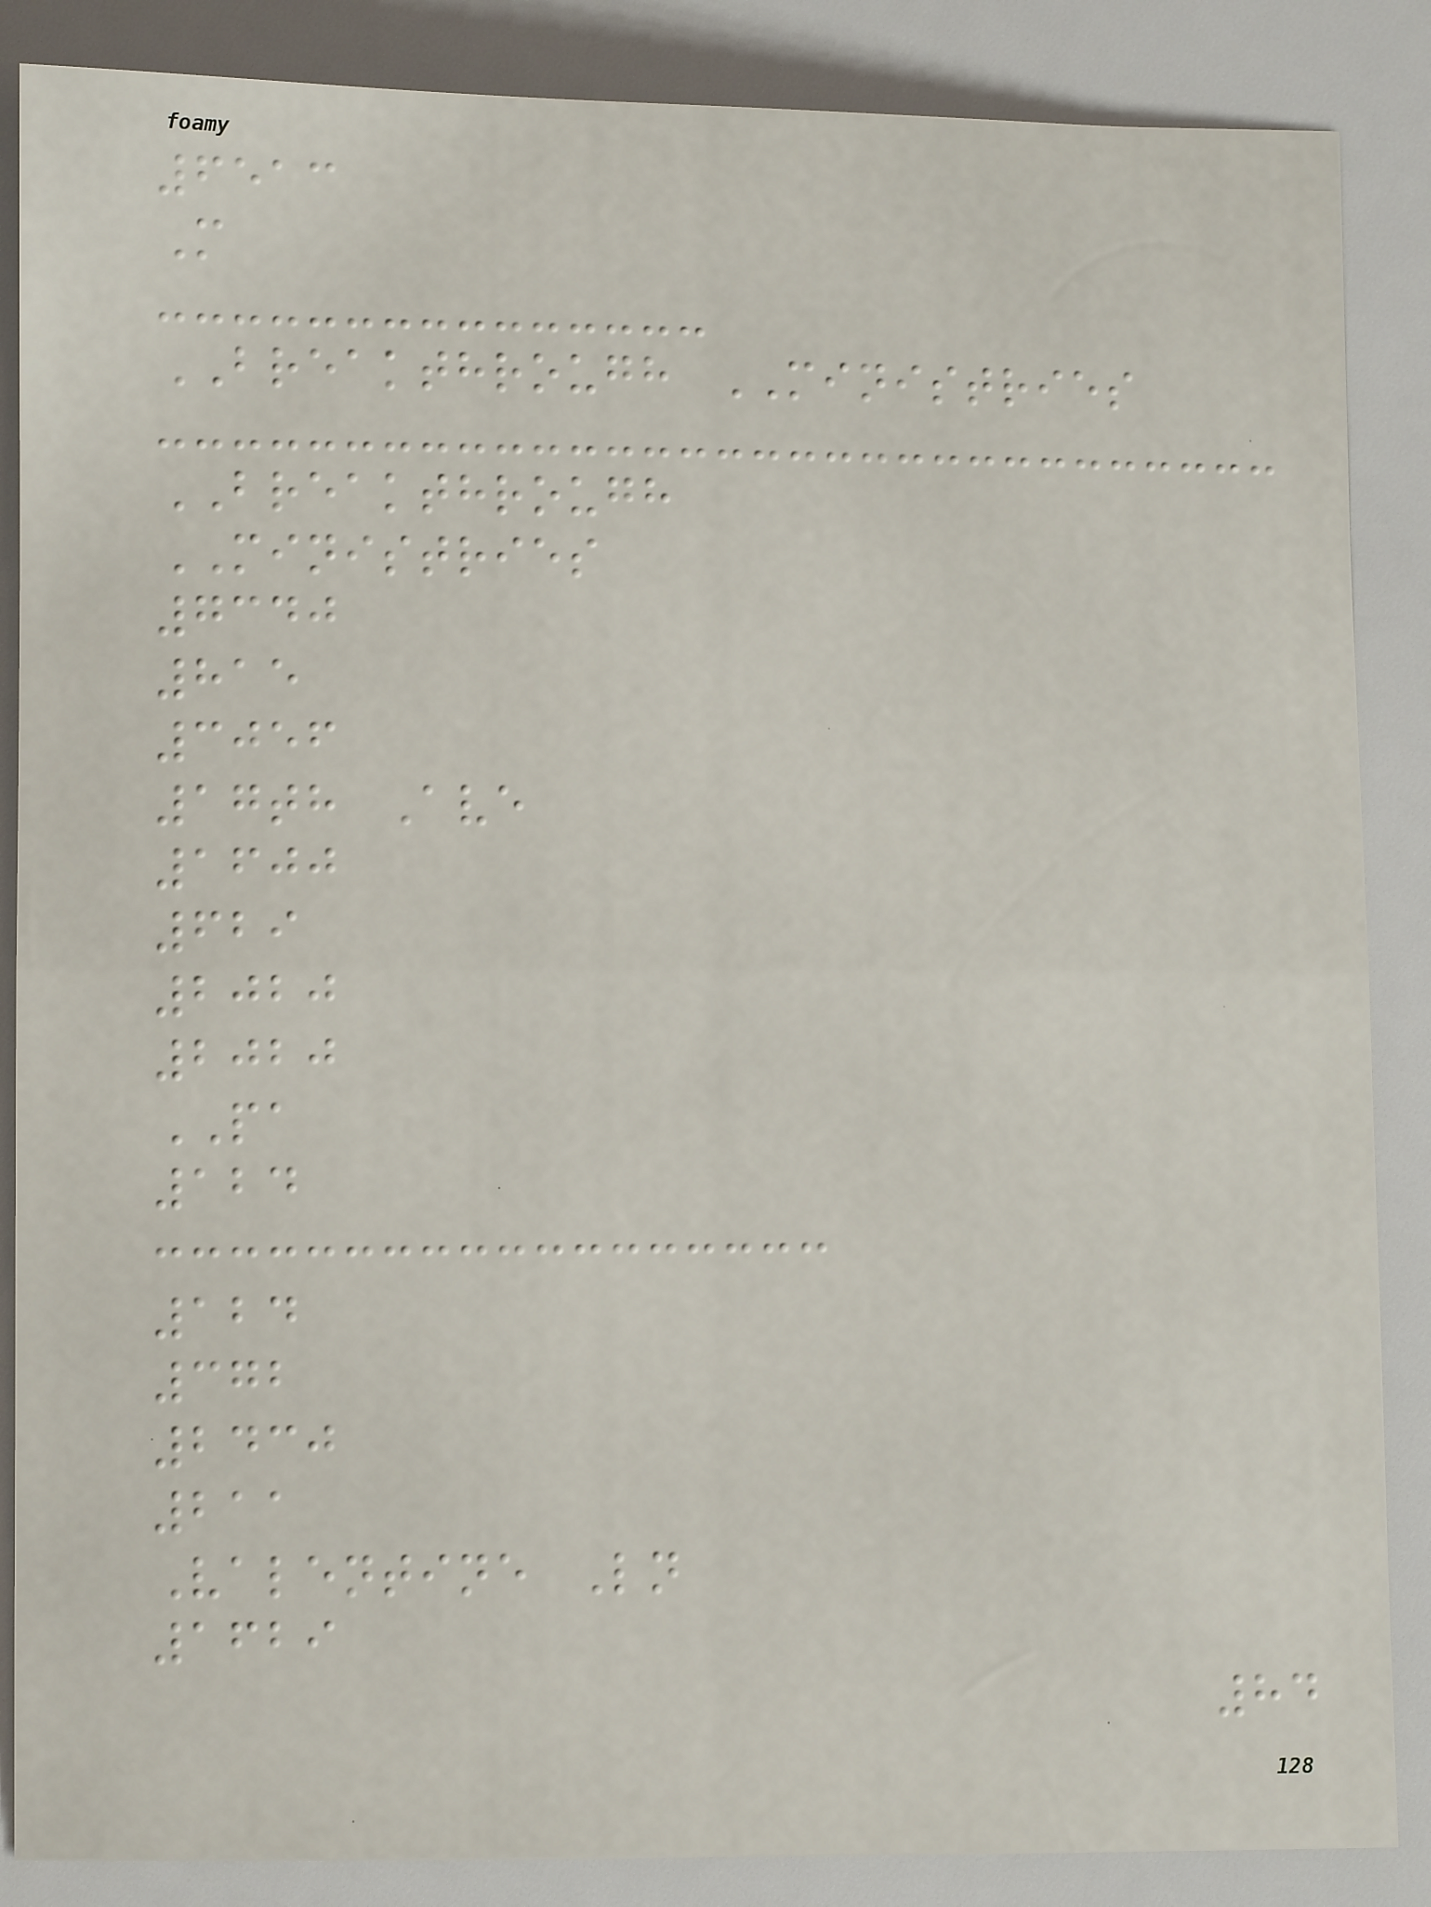6513
M
BREAKTHROUGH MINISTRIES
BREAKTHROUGH
MINISTRIES
7340
815
3056
17th Ave
1600
629
2020
2020
PA
124
124
372
2430
211
Valentine Ln
1629
84
